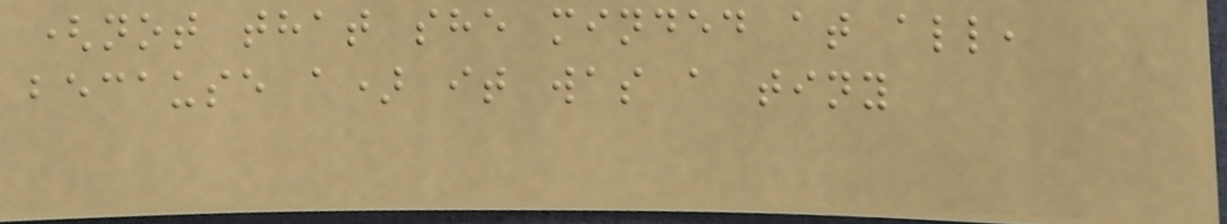(not that she minded at all,
because a) it was a tiny
